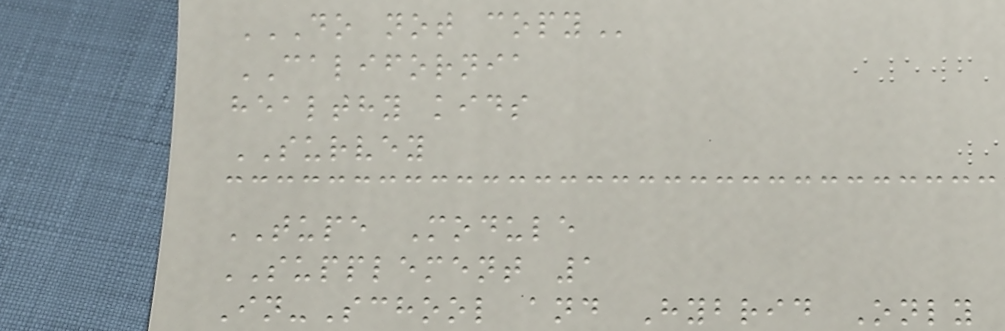DO NOT COPY
CALIFORNIA
healthy kids
SURVEY
TUPE Module
SUPPLEMENT 1
In-School and Hybrid Only
